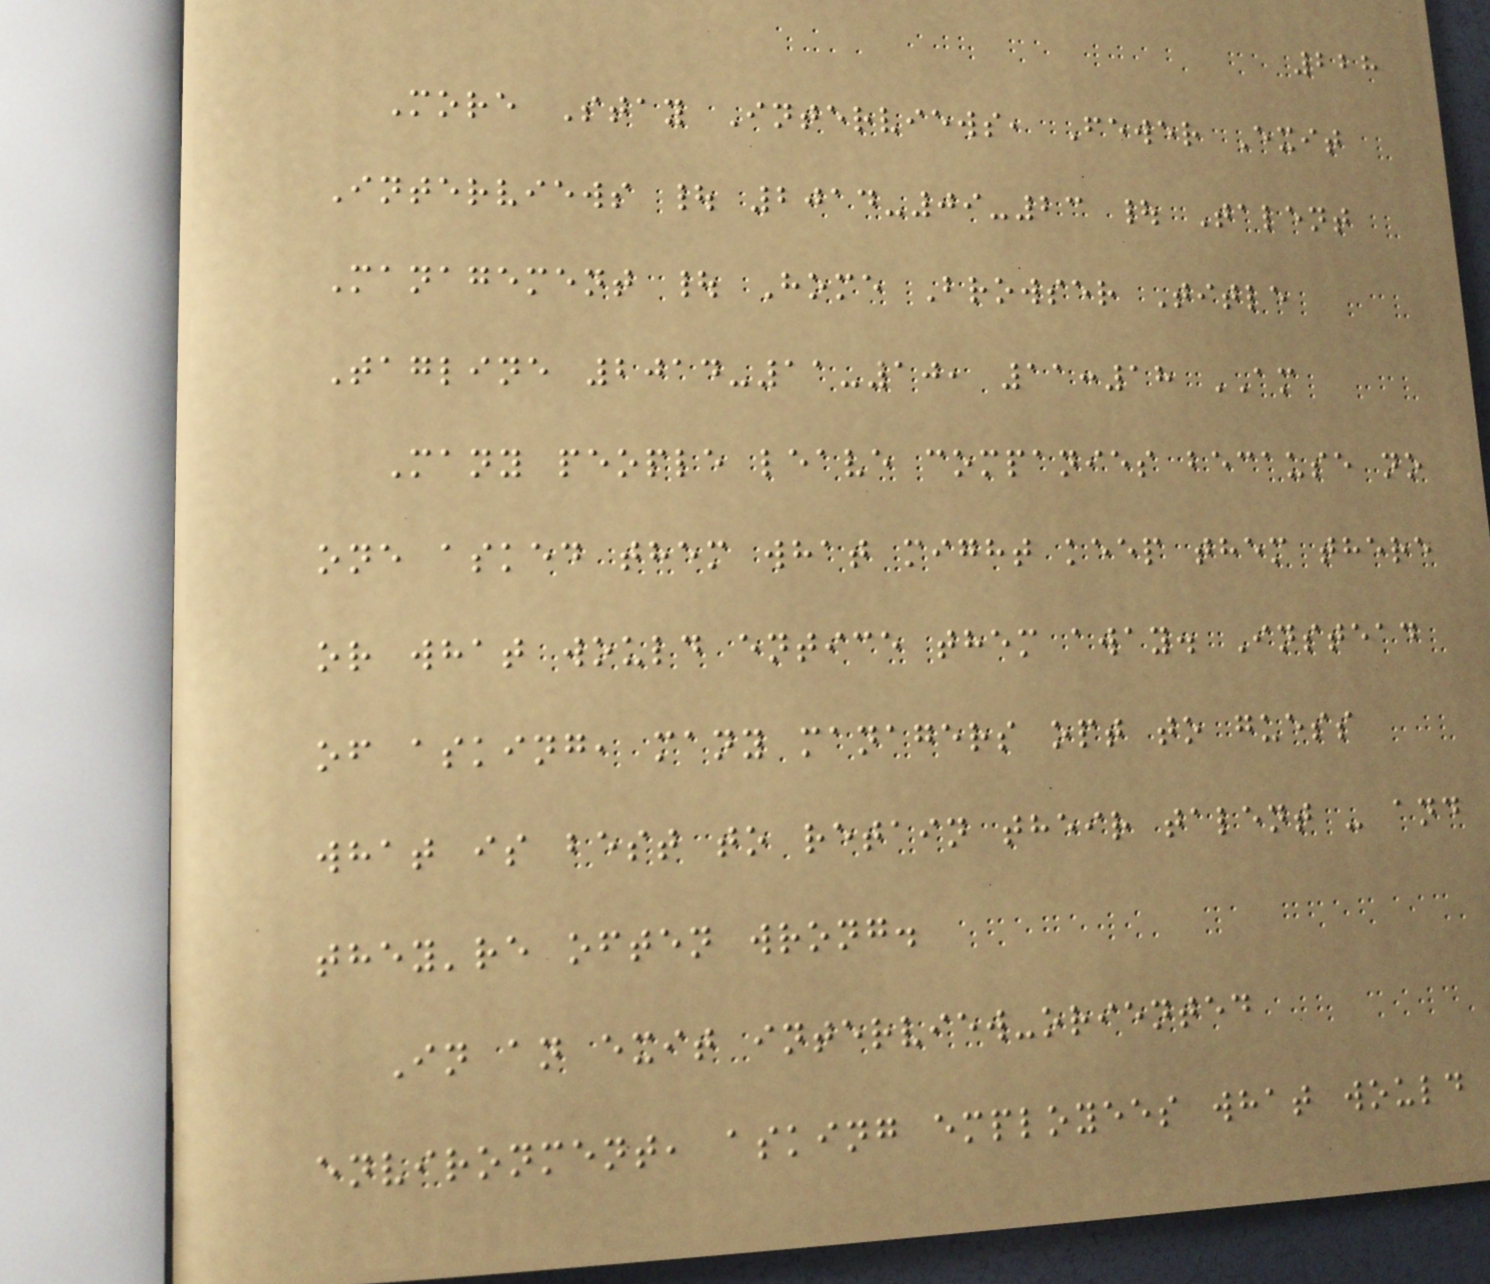228
More Stay Interviews, Fewer Exit
Interviews | 2014-09-23 | Talent
Management | Home Browser Title
Tagline 2014-11-10, 11:18 AM
Many people leave companies because no
one asked them what might keep them there
or what would entice them away. Instead
of asking, many managers opt to guess
what is best to retain their talent - and
they're often wrong.
In an exit interview-oriented
environment, asking employees what would
